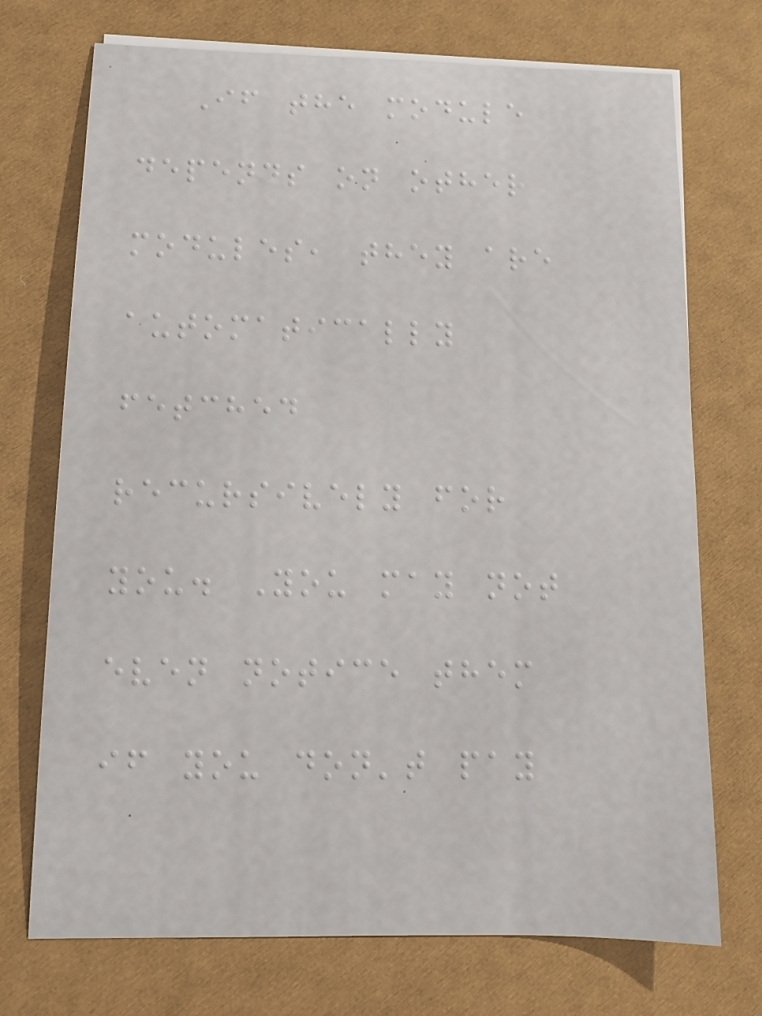If the module
depends on other
modules, they are
automatically
fetched
recursively for
you. You may not
even notice them
if you don't pay
